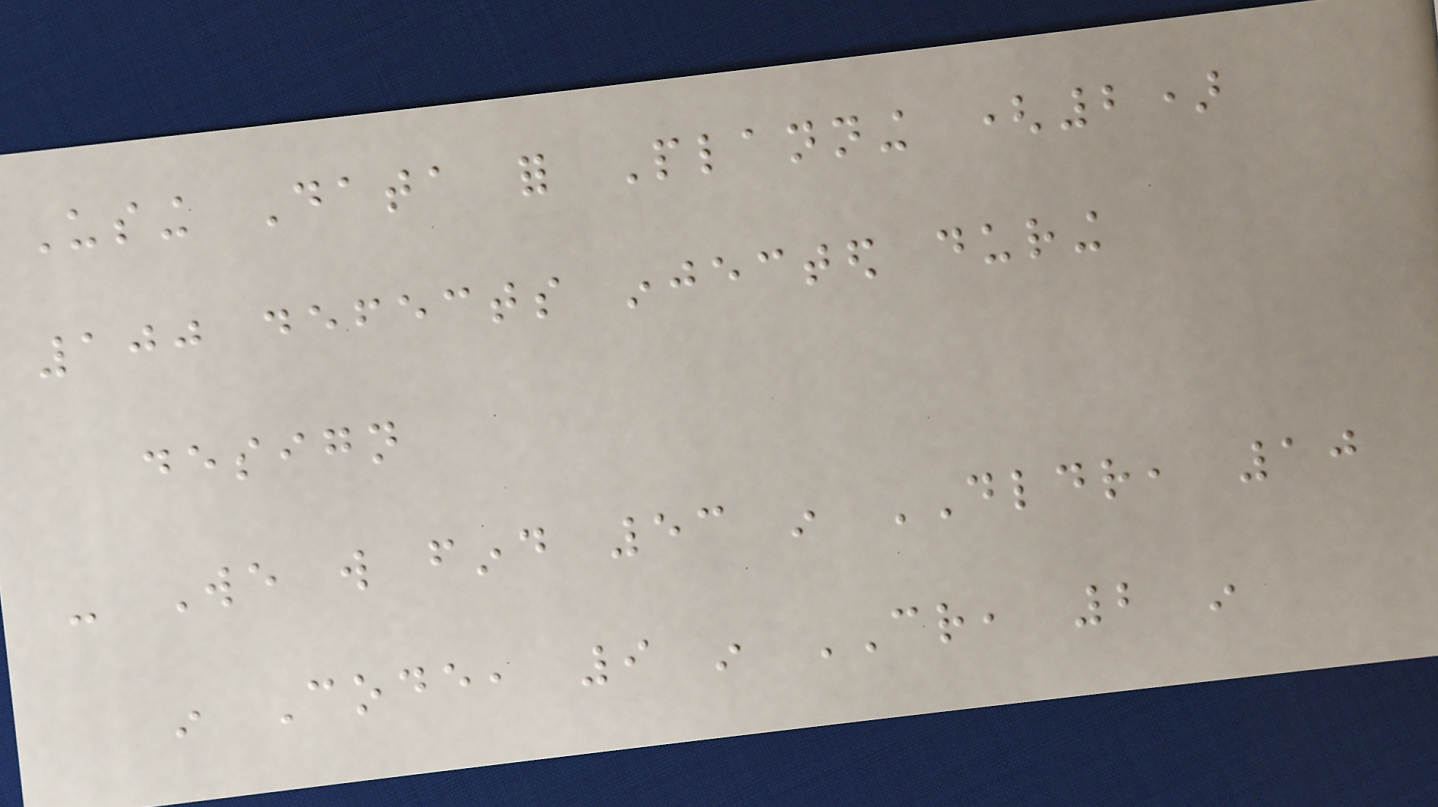Using Data for Planning (2)
100 defects injected during
design
- We will find 53 in DLDR, 10
in Code, 9 in CR, 2 in
